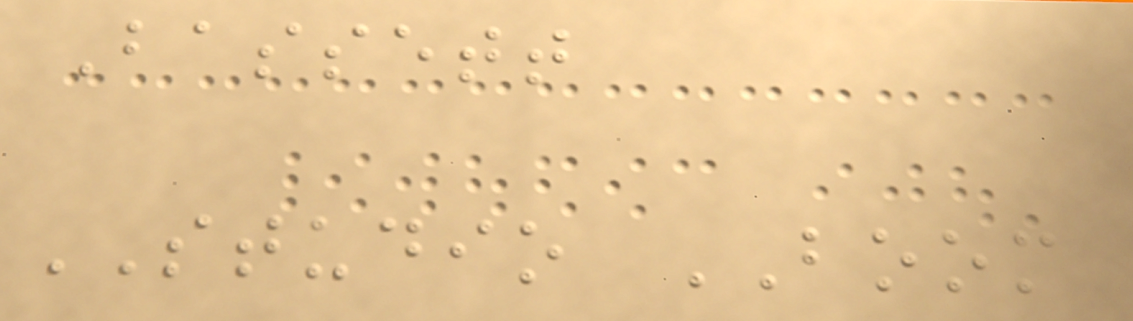Bassett
STUDIO BOOM
